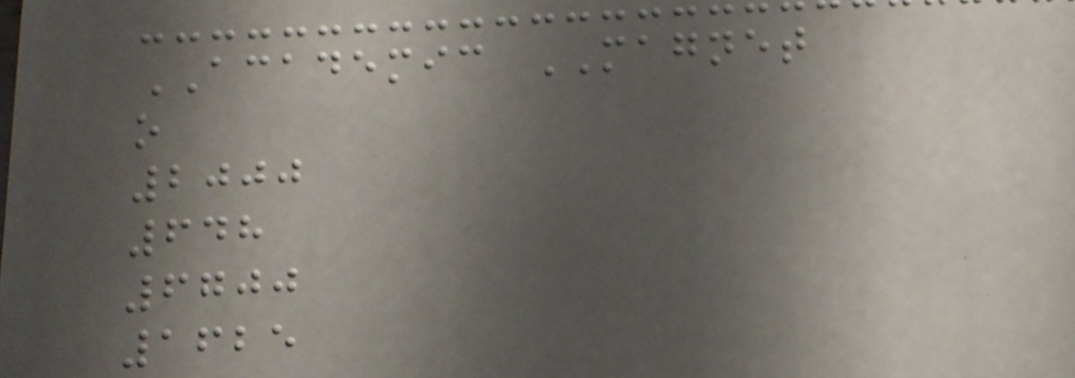ACADEMIC MAGNET
o
2000
648
6700
1625
